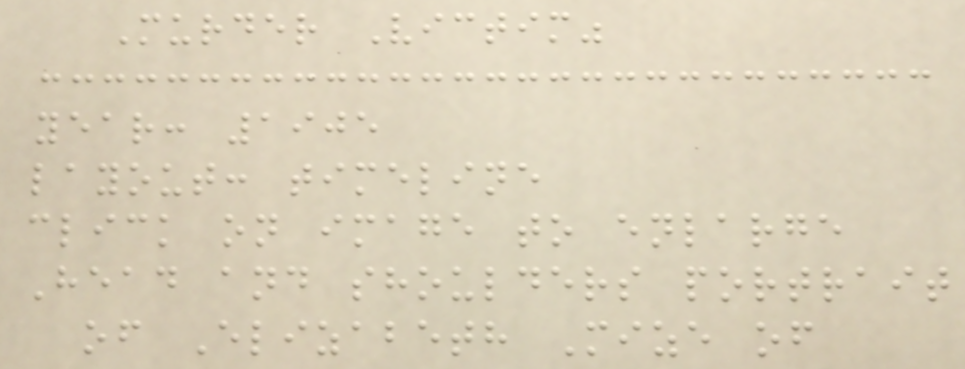Murder Victim"
year: 1905
layout: timeline
click on image to enlarge
Head and shoulders portrait
of Elizabeth Mize of
